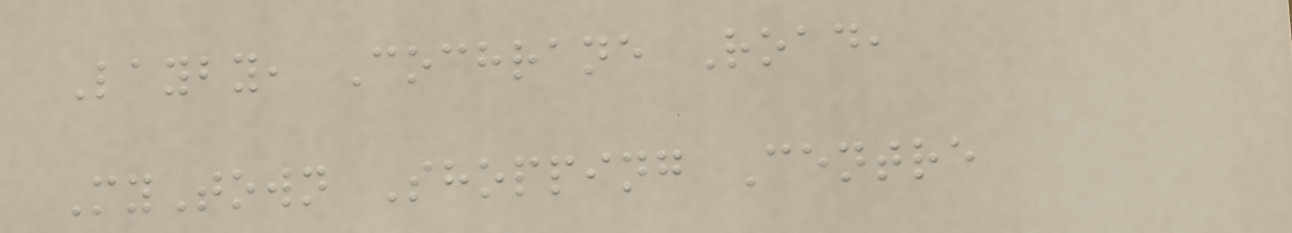Layby, Cochrane Road,
MyTown Shopping Centre
